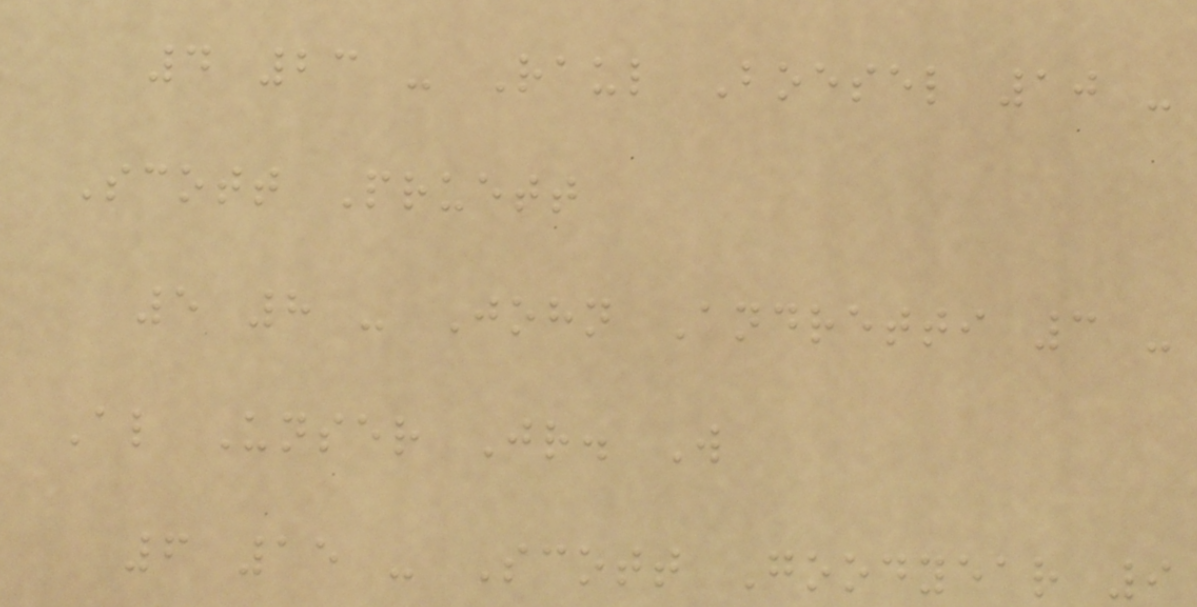4 23 - Raul Boesel 10 -
Scott Pruett
5 8 - John Andretti 3 -
Al Unser Jr. W
6 15 - Scott Goodyear 9
